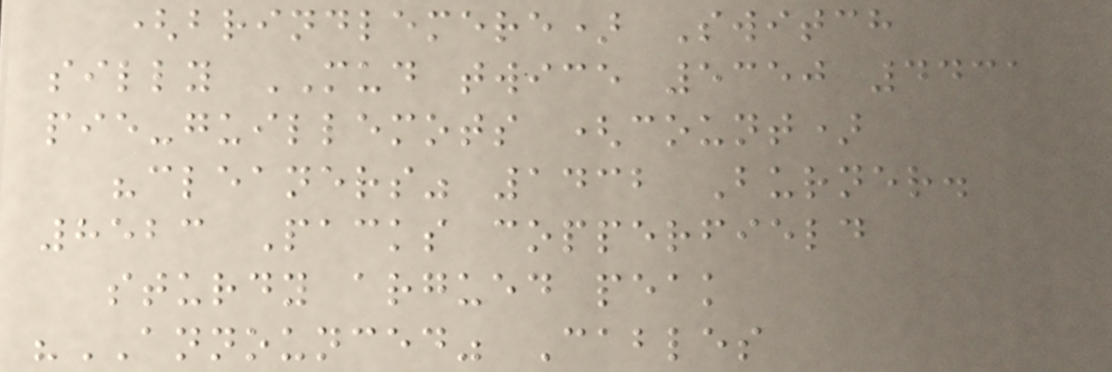(brindlemere) Switch
silly MUD twice 5350 4431
pie-guillemots (count)
"cleaners" 1432 Burner.
8523 Packs copperfield
sturdy argued peak
"ANNOUNCED" Cables
